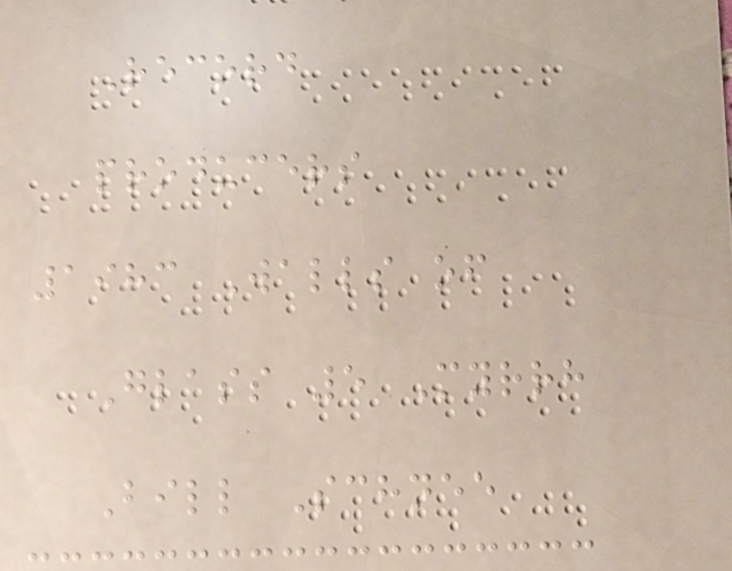Record
producers
1983 Walls of
Glass 5 Myrrh
Bill Schnee
